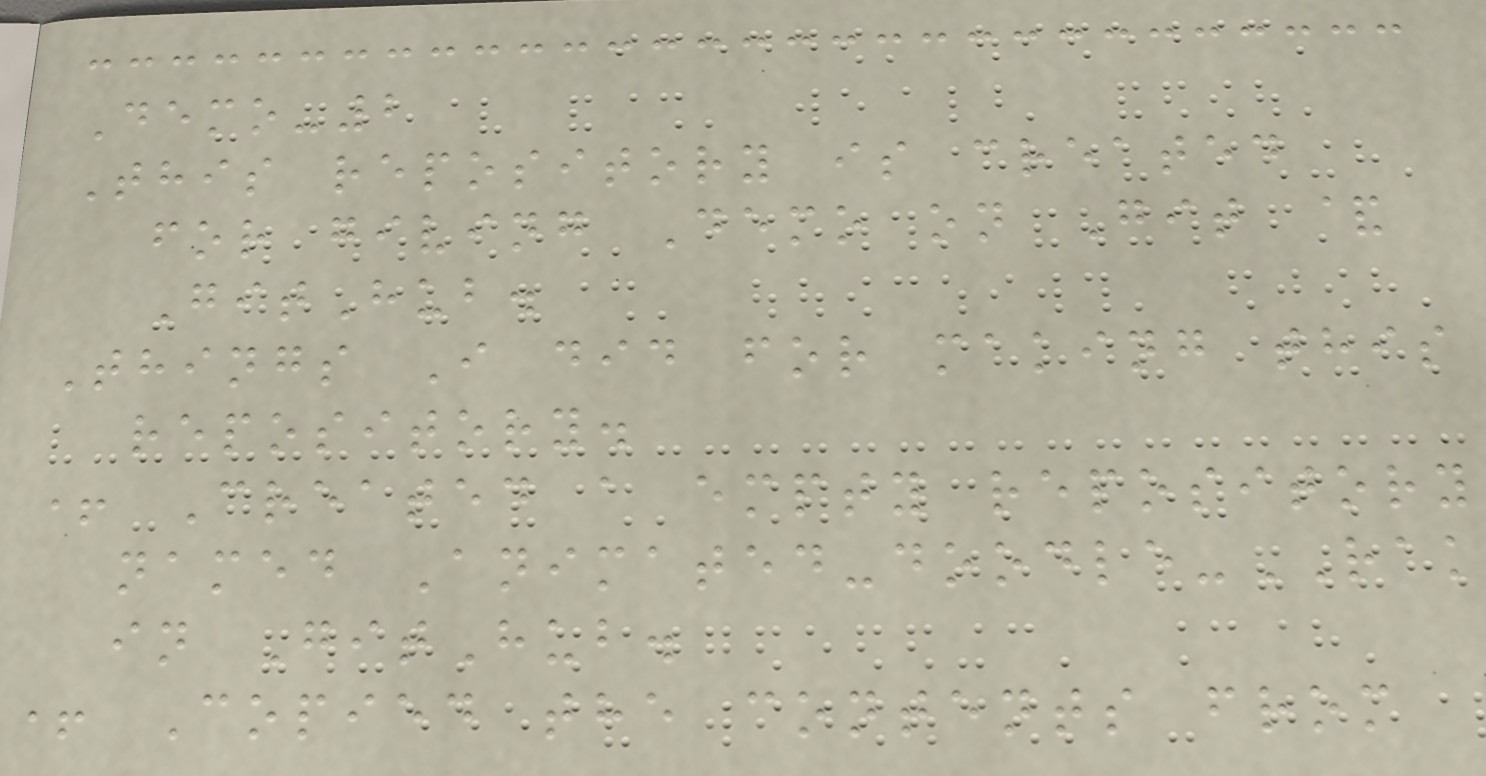Demo-2
This repository is created
for giving Demo on Git &
GitHub.
Things I did for making this
repository.
+ Created a empty repository
named Animated-doodle-RAK
in GitHub.
+ Copied the contents from
